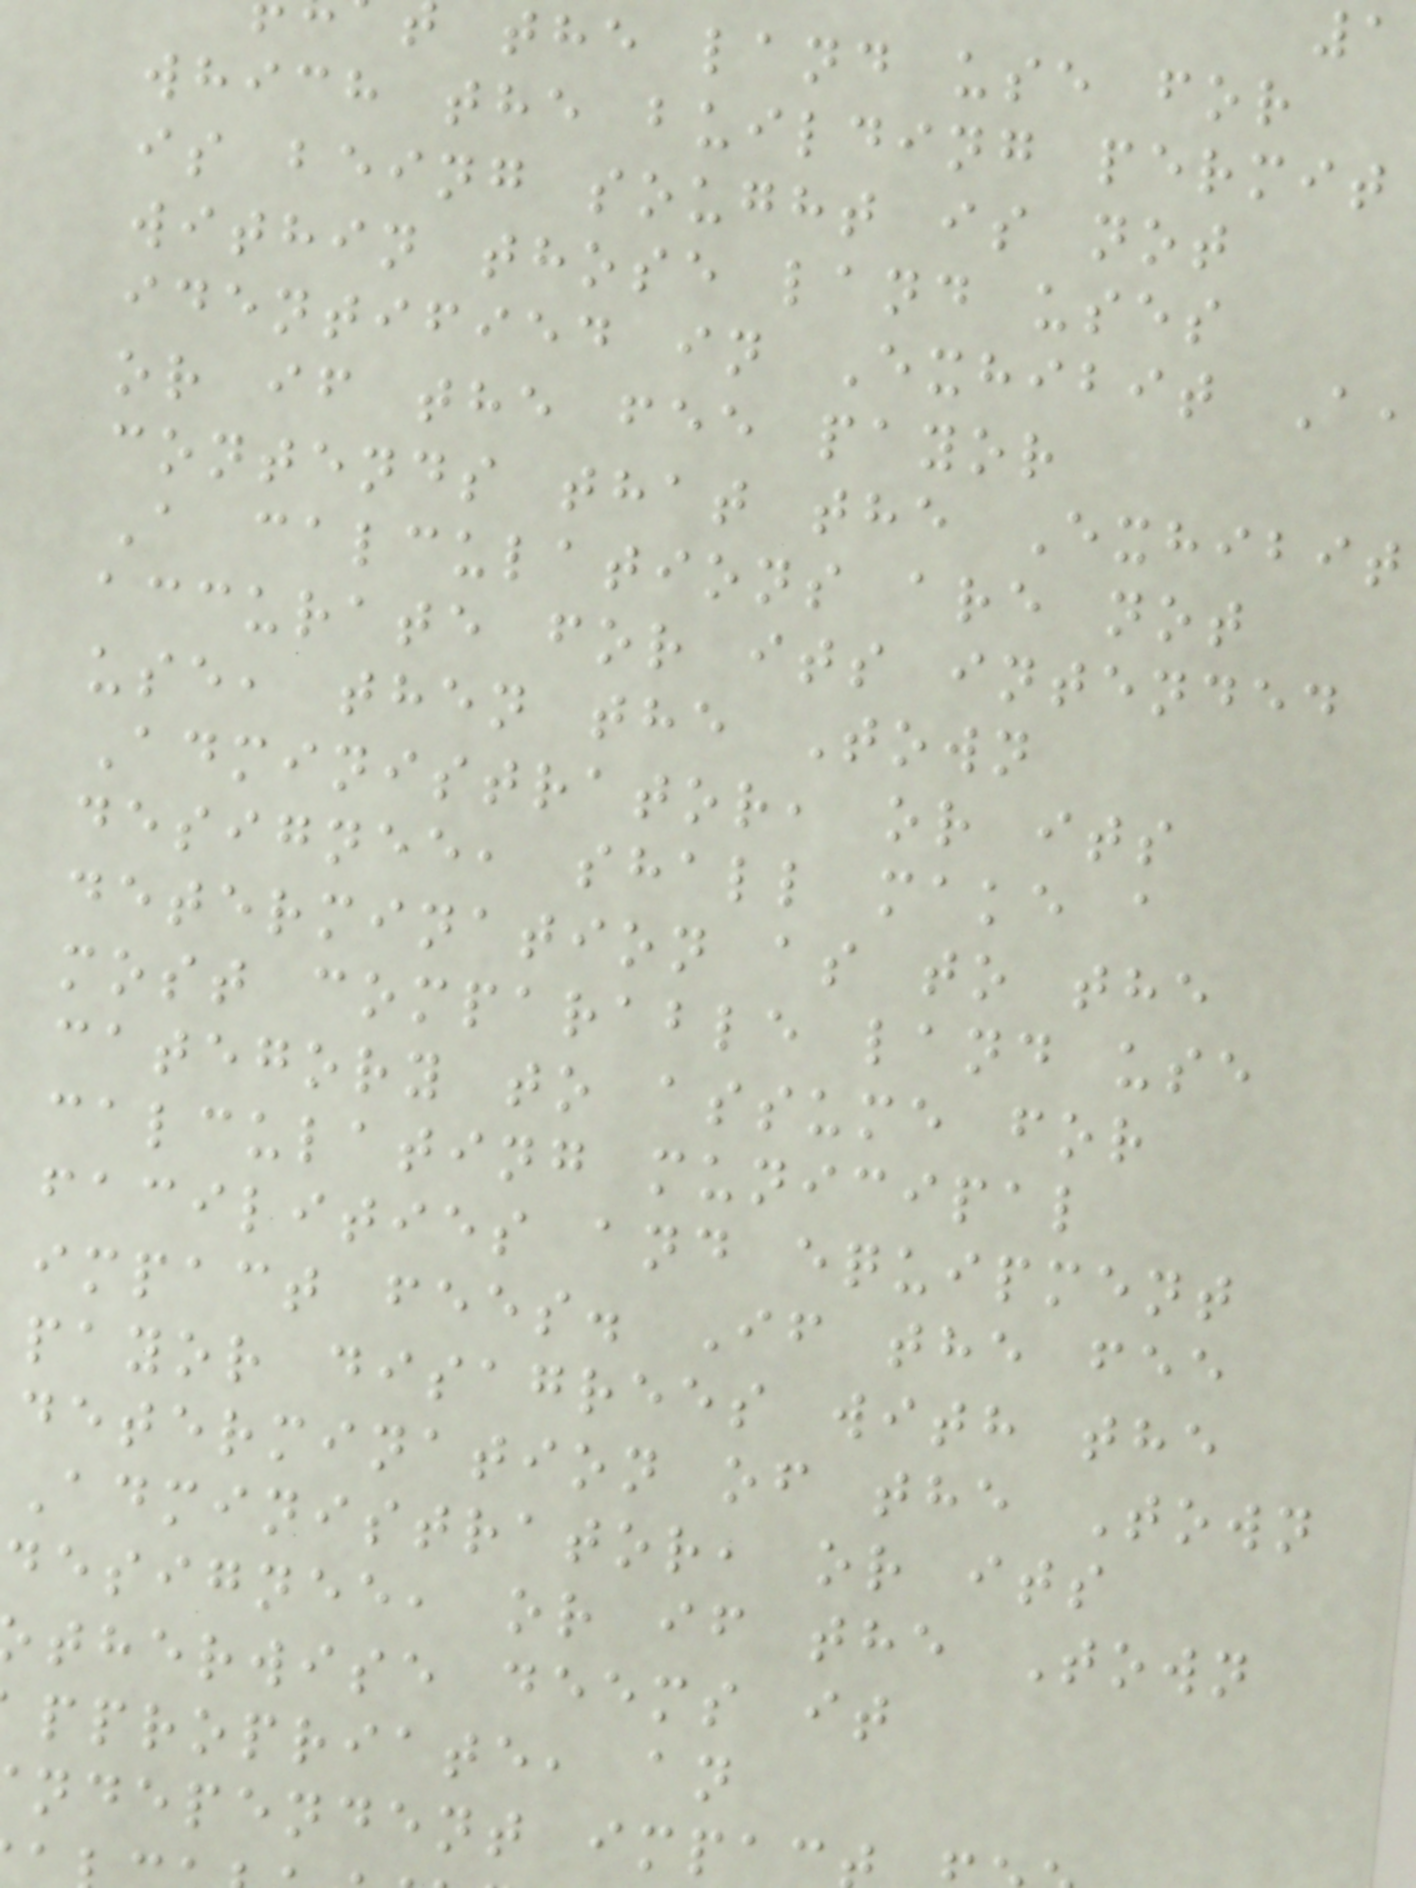the land use for
which the building permit
is being sought is not
within those land uses
identified in Exhibit A,
or if the fee payor
contends that the Exhibit
A calculations are not
accurate for its intended
use, then the Town
Administrator, or its
designee, shall make a
determination as to the
most comparable land use
category to assume for
calculating municipal
facilities and equipment
impact fees. If the fee
payor disagrees with the
determination of the Town
Administrator, or its
designee, or if the Town
therwise deems it
ppropriate, an
ndependent impac
